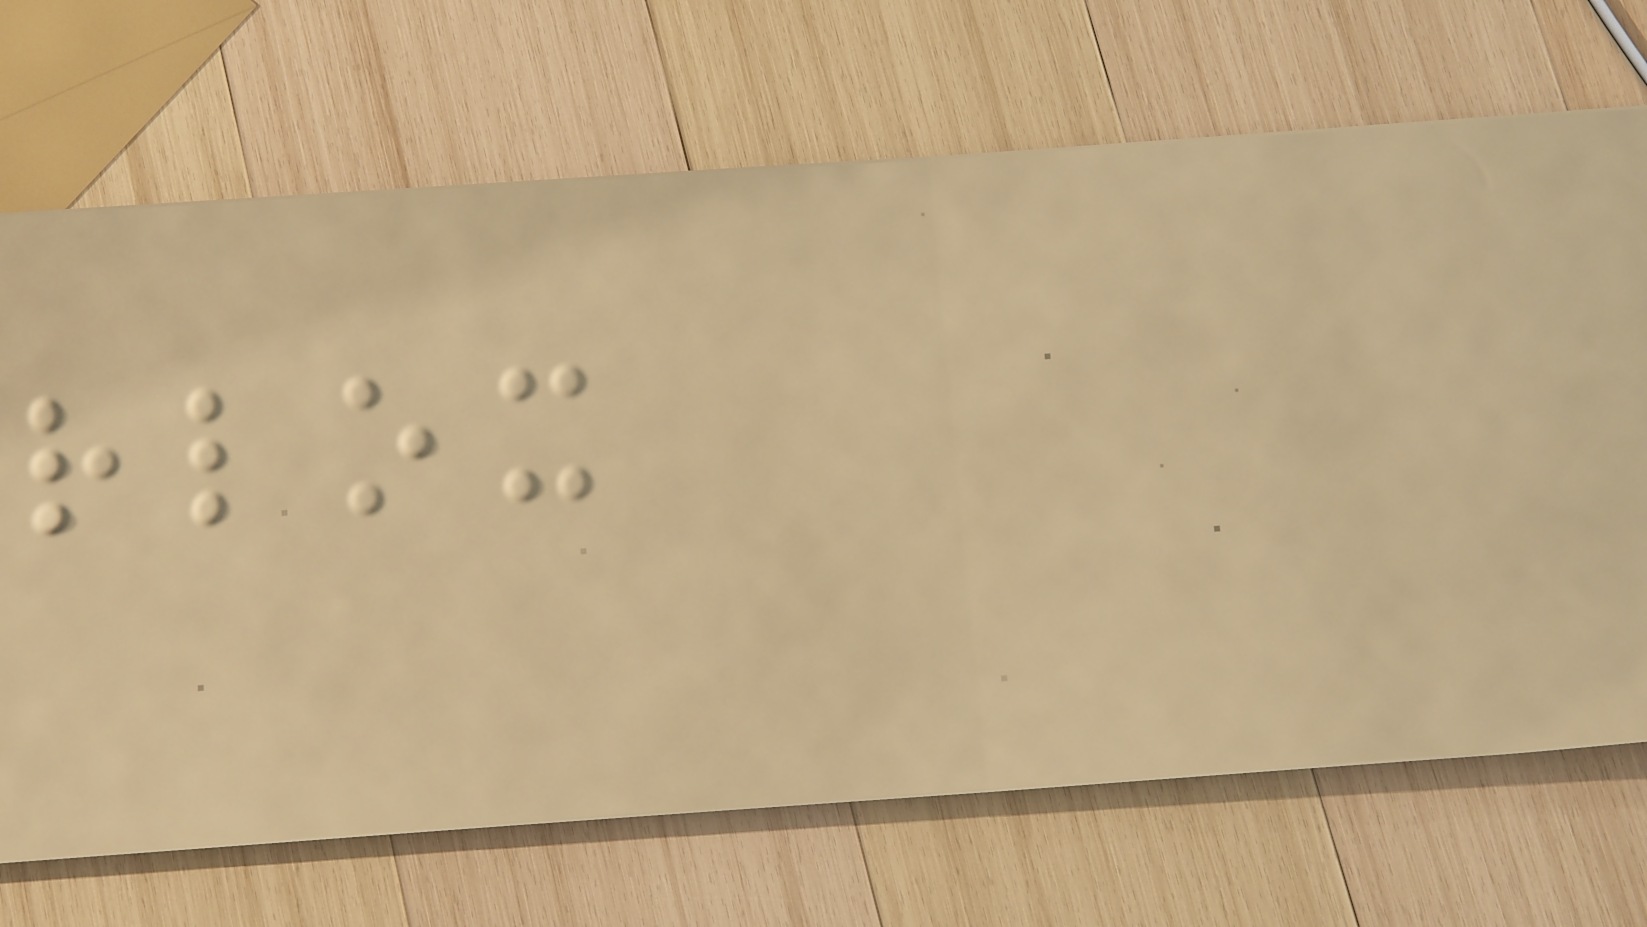rlox
